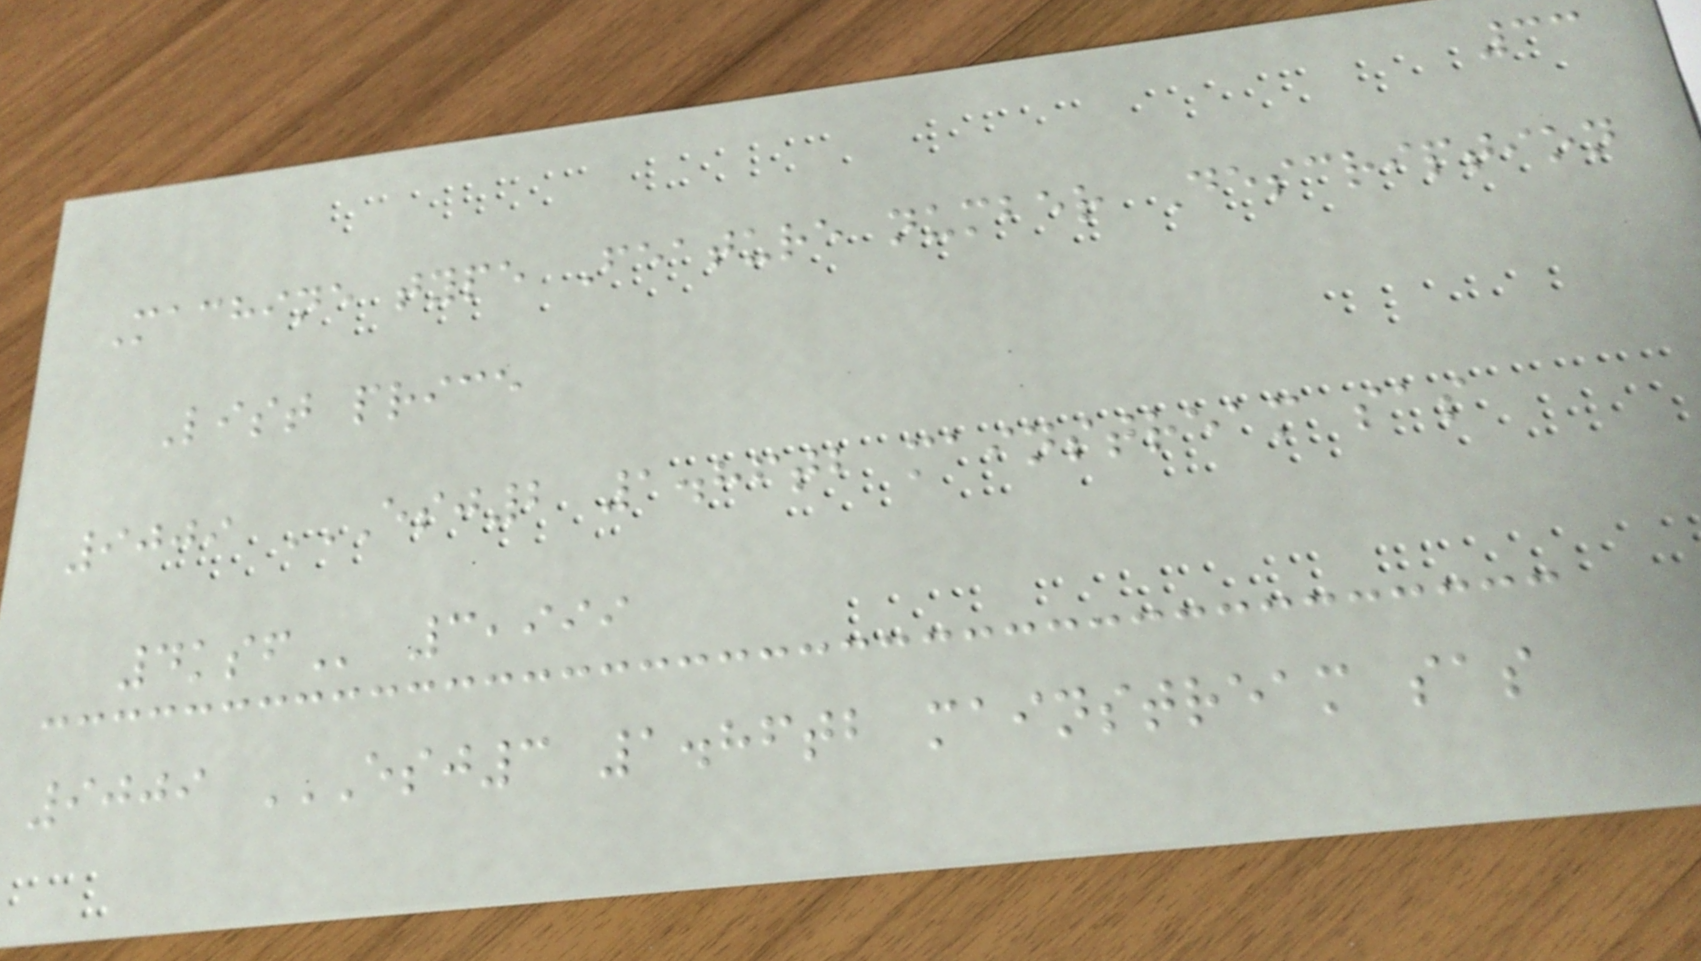33
Machine type Feature number Description
List price
9009 ESJ2 1.86TB MAINSTREAM SAS
4KSF 3,999
9009 ESJ3 1.86TB MAINSTREAM SAS
